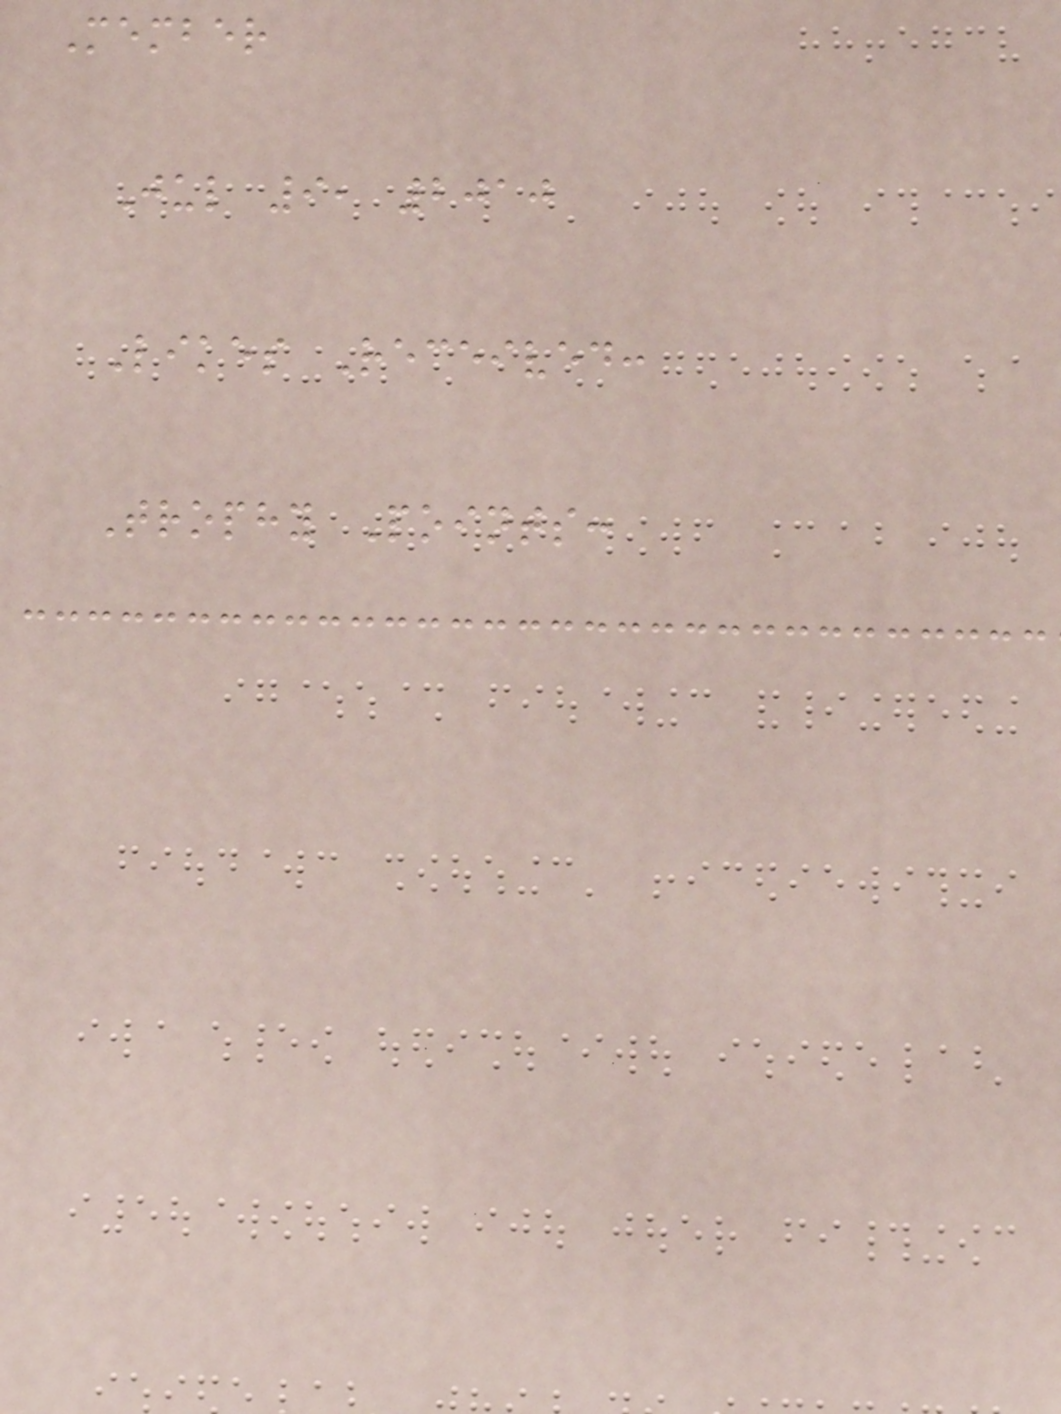Member
Jul 9, 2010
Likes Received:
Trophy Points:
